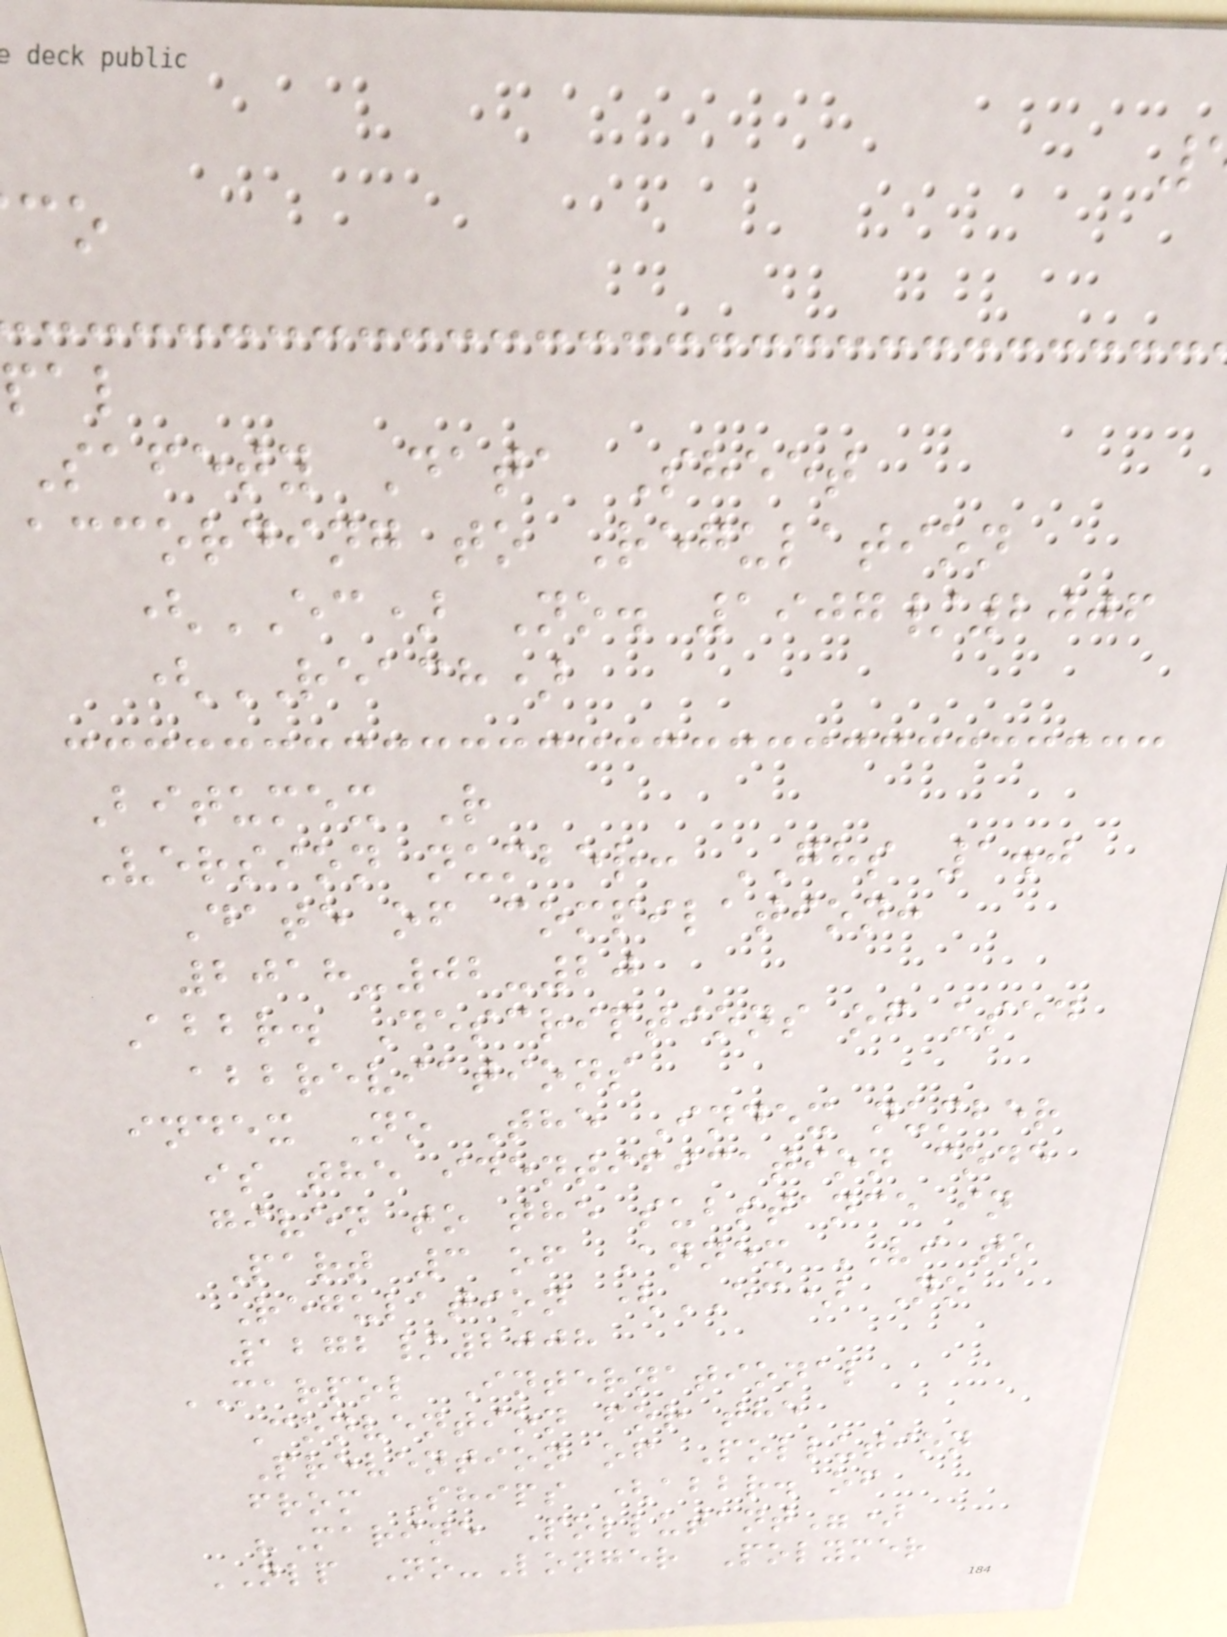pal
Safety Data Sheet
according to Regulation
(EC) No. 1907/2006
(REACH)
Bitumex R
Version number: GHS 1.0
Date of compilation:
2018-02-20
Abbr. Descriptions of used
abbreviations
index No The Index number
is the identification code
given to the substance in
Part 3 of Annex VI to
Regulation (EC) No
1272/2008
MARPOL International
Convention for the
Prevention of Pollution
from Ships (abbr. of
"Marine Pollutant")
NLP No-Longer Polymer
